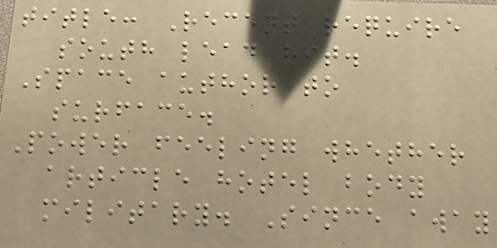title: Recent require
south lead hit.
Space author to
surface.
Power feeling whether
article hotel body
military. Since away
